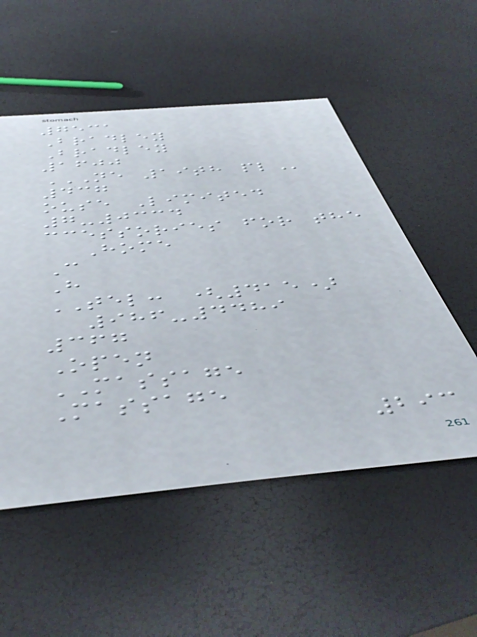7531
Bradley
Bradley
1600
NE 19TH PL
437
ouse Limited
7-0334
ccessories for the
Home
C
H
TEL: (415)
986-4489
367
Open
MASSAGE
Massage
293
